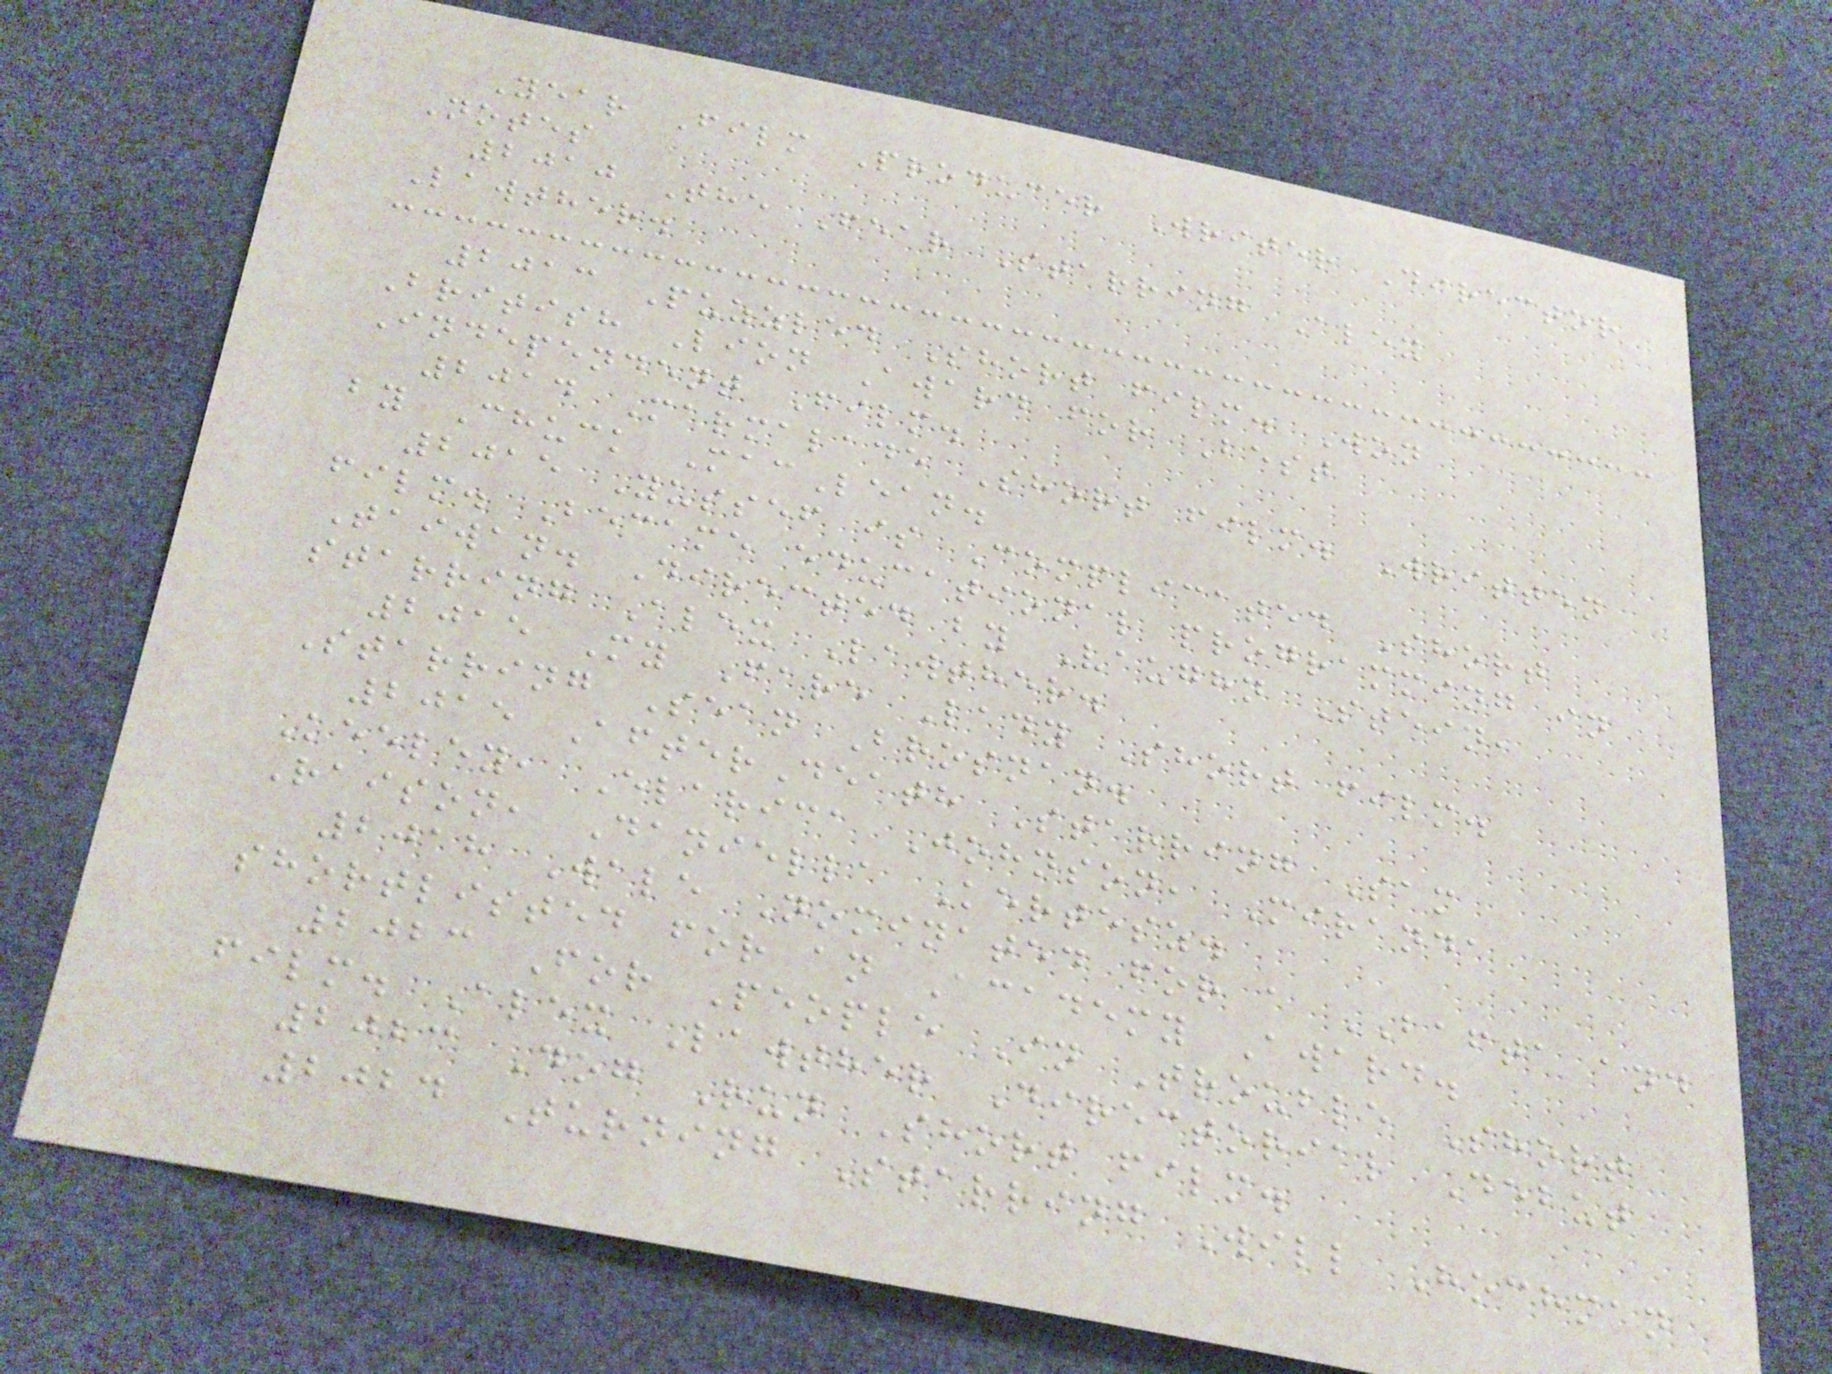Year Film Producer Writer Director
Notes
2010 The Fear Starring Alex
Lawther.
2013 Puzzled Short film. Won
British Lion Award for Best
Independent Film.
2014 Marmalade Short film. Written
by Chuck MacLean.
2015 Yussef is Complicated Short
film. Became educational programming in
Taiwan. Directed by Vaughn Stein,
starring Alex Lawther.
2015 My Fare Lady Short film.
Starring Sean Brosnan.
2015 AfterDeath Starring Sam
Keeley, Elarica Johnson, Miranda
Raison, Daniella Kertesz.
2018 Wale Nominated for a BAFTA and
shortlisted for an Academy Award.
2023 For People In Trouble Short
film. Alex Lawther Directorial Debut
2023 Dog Run Short film.
2024 Turning Starring Will Hochman
